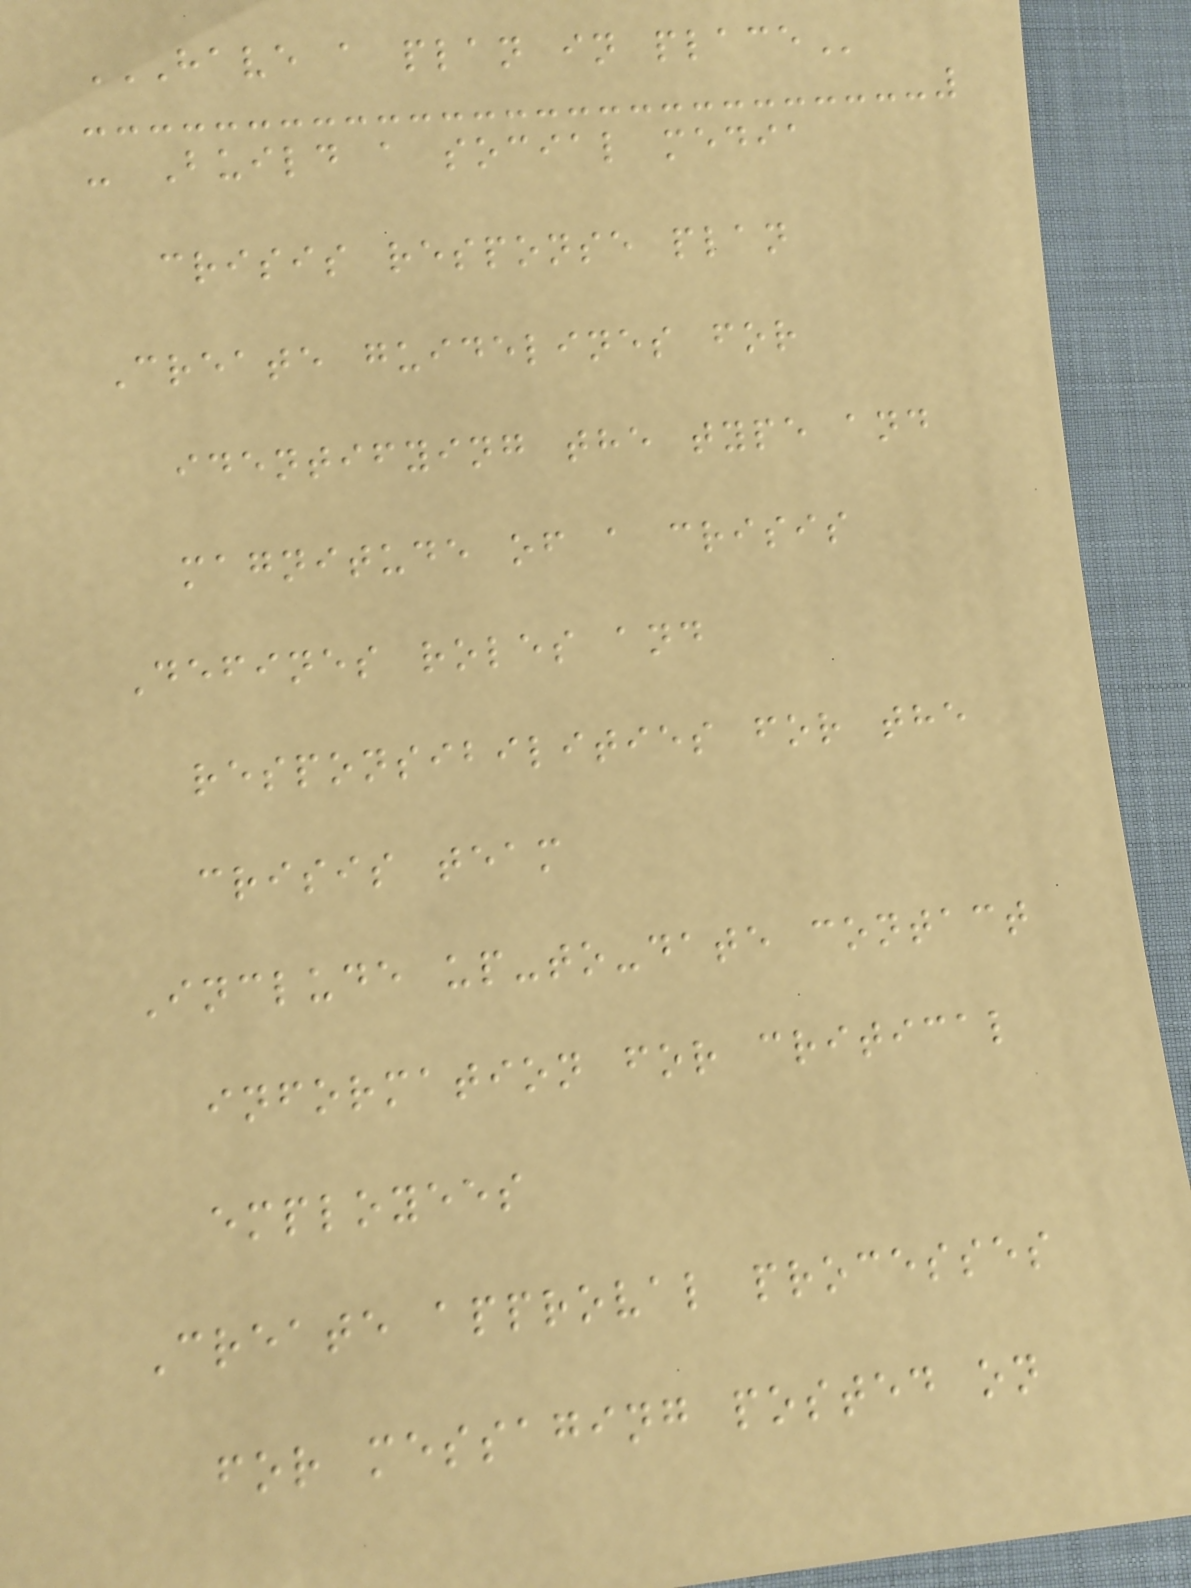HAVE A PLAN IN PLACE
- Build a social media
crisis response plan
Create guidelines for
identifying the type and
magnitude of a crisis
Defines roles and
responsibilities for the
crisis team
Include up-to-date contact
information for critical
employees
Create approval processes
for messaging posted on
